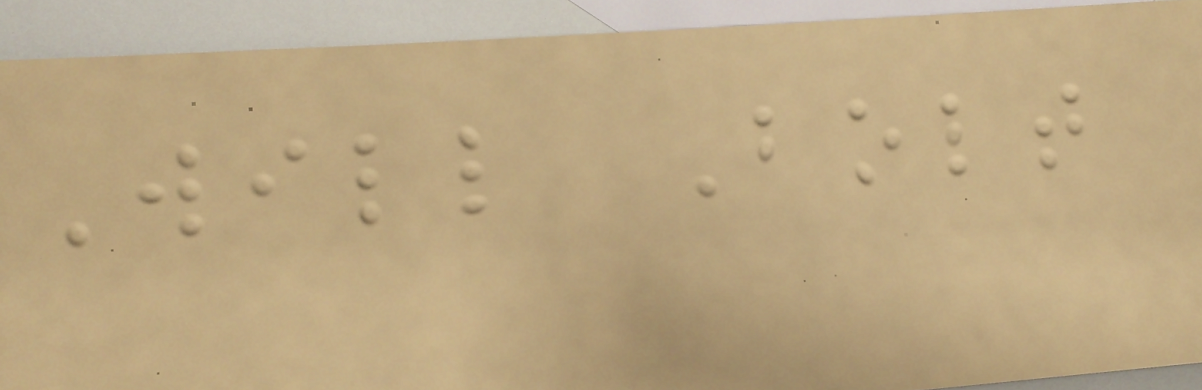Will Bolt
